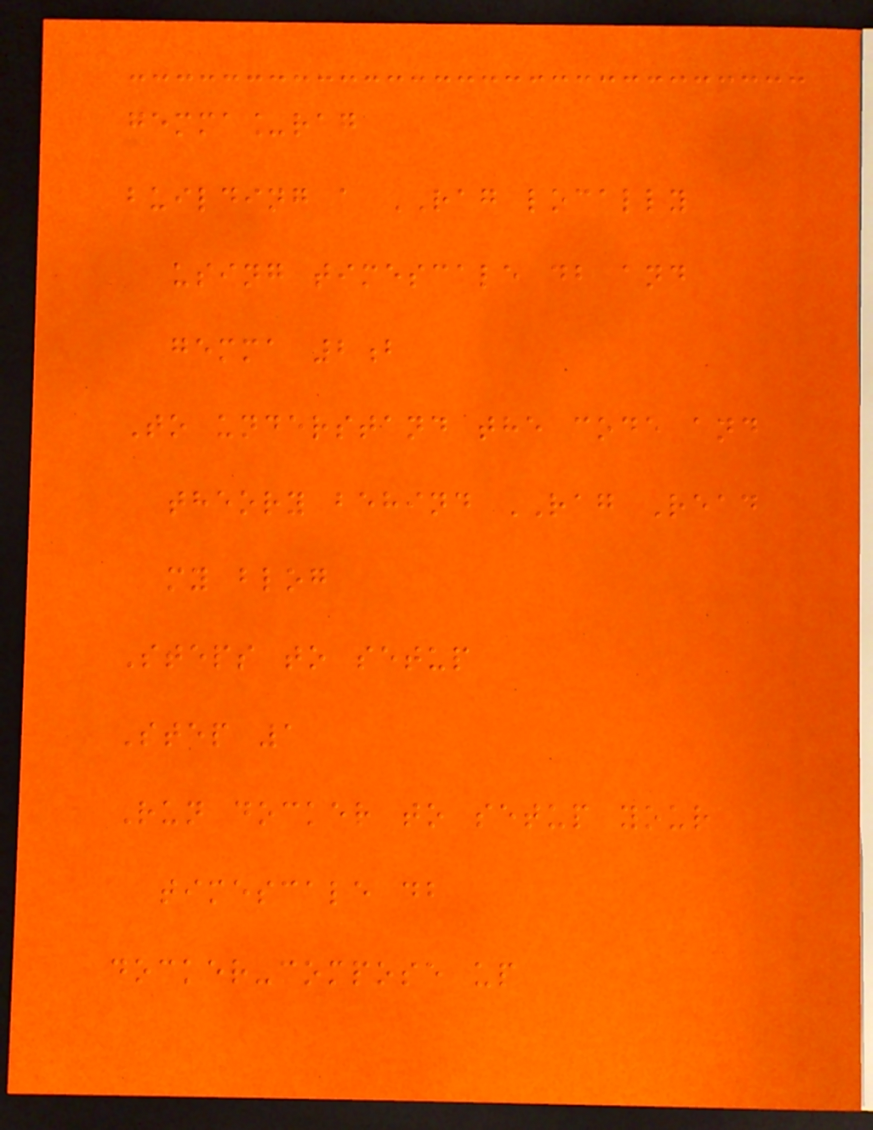gemma_rag
building a RAG locally
using timescale db and
gemma 2b
To understand the code and
theory behind RAG Read
my blog
Steps to setup
Step 1
Run docker to setup your
timescale db
docker-compose up
